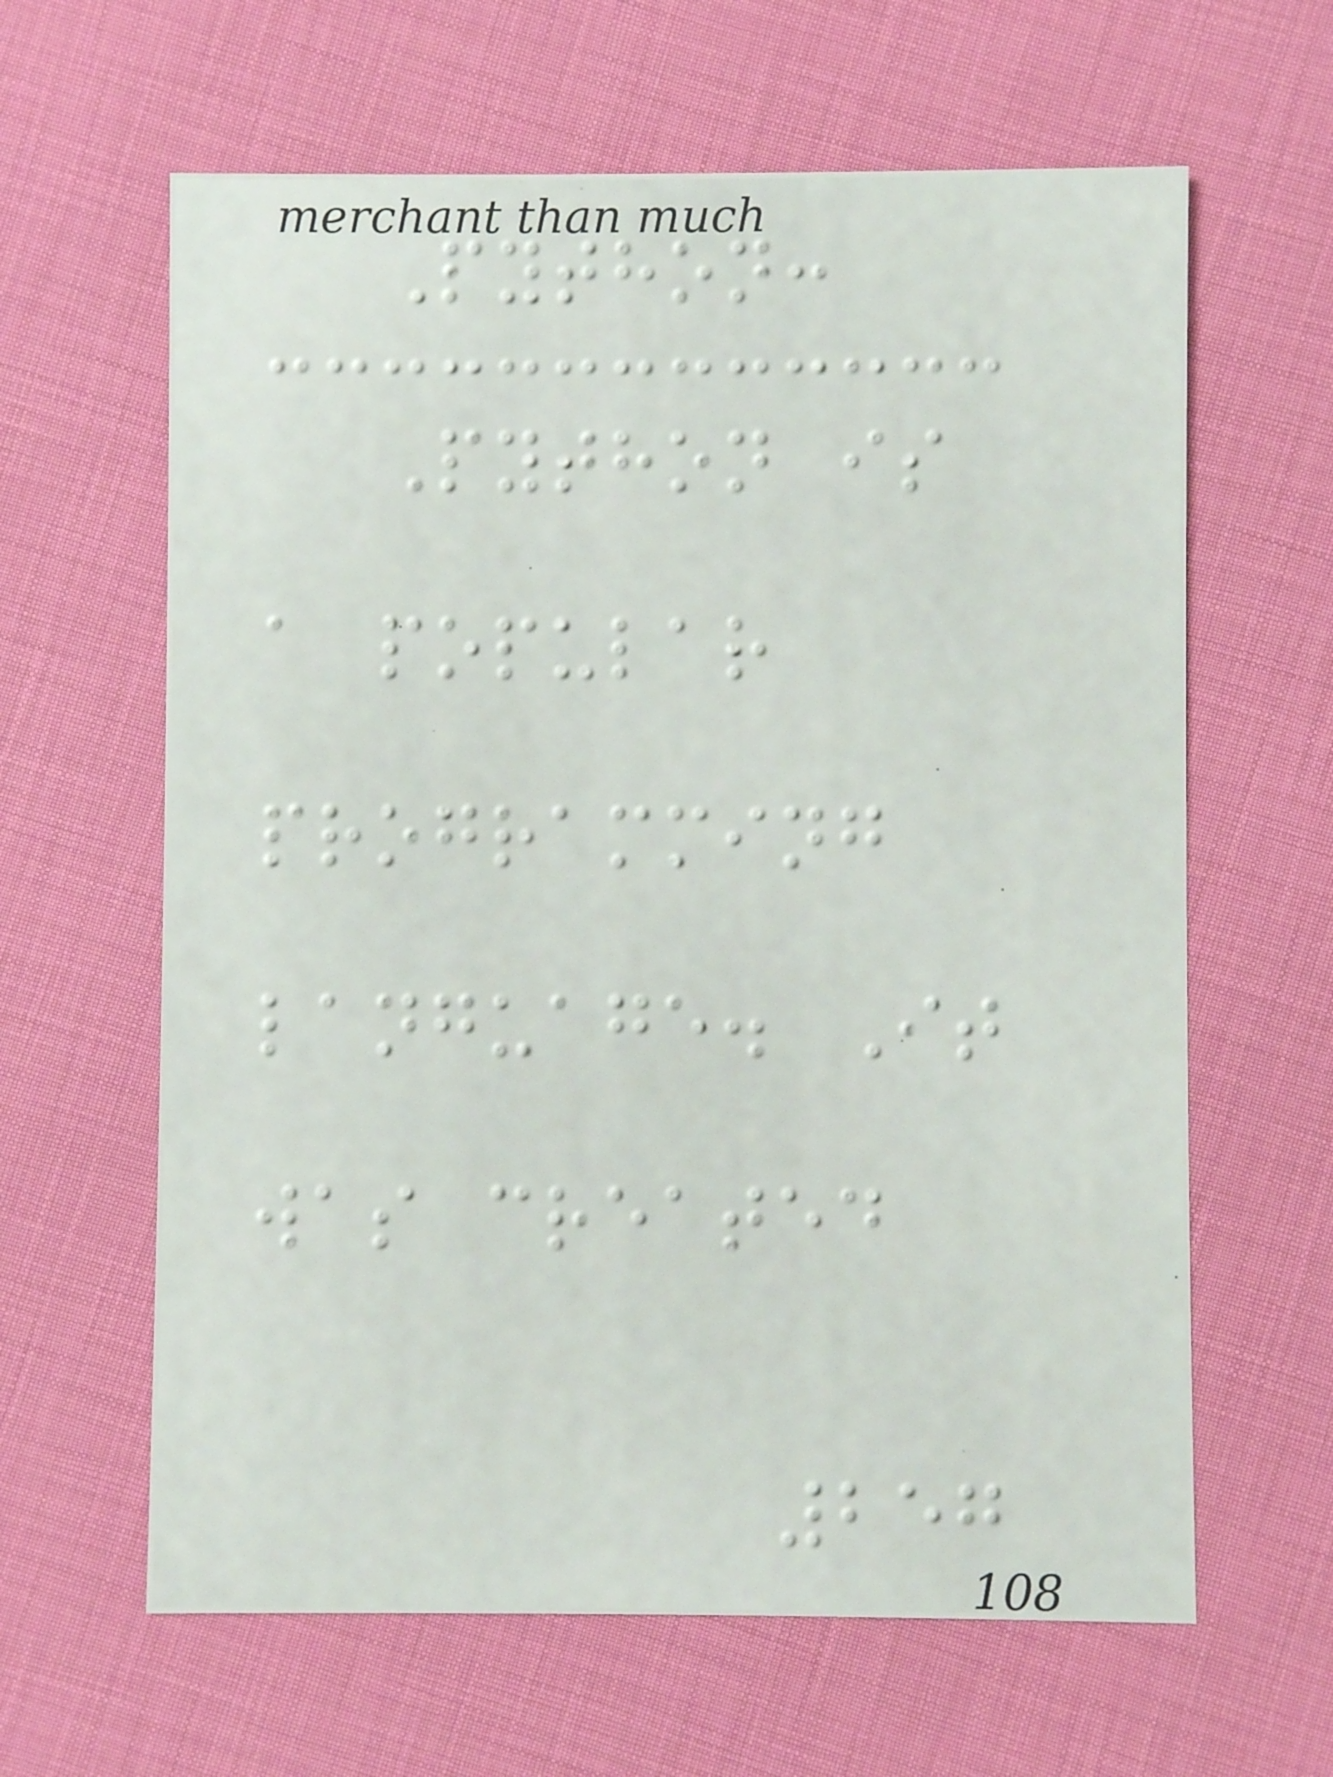Python:
Python is
a popular
programming
language. It
was created
257
